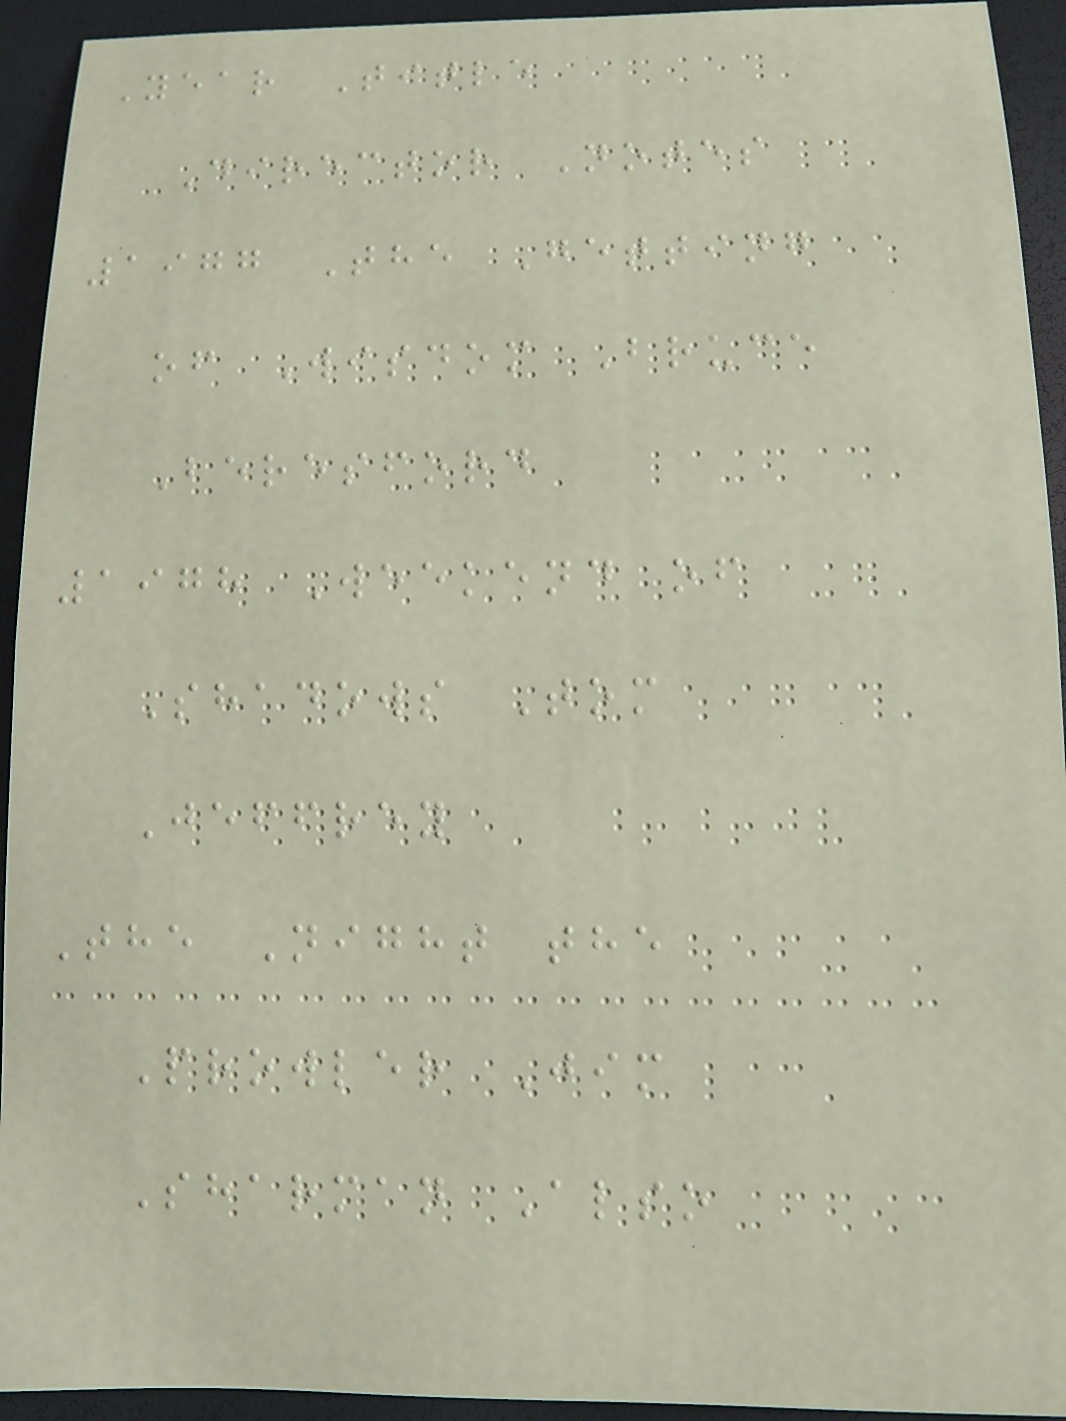Year Title
Director Notes
1977 The Getting
of Wisdom Bruce
Beresford
1978 Weekend of
Shadows Tom
Jeffrey
The Night the
Prowler Jim
Sharman Also
